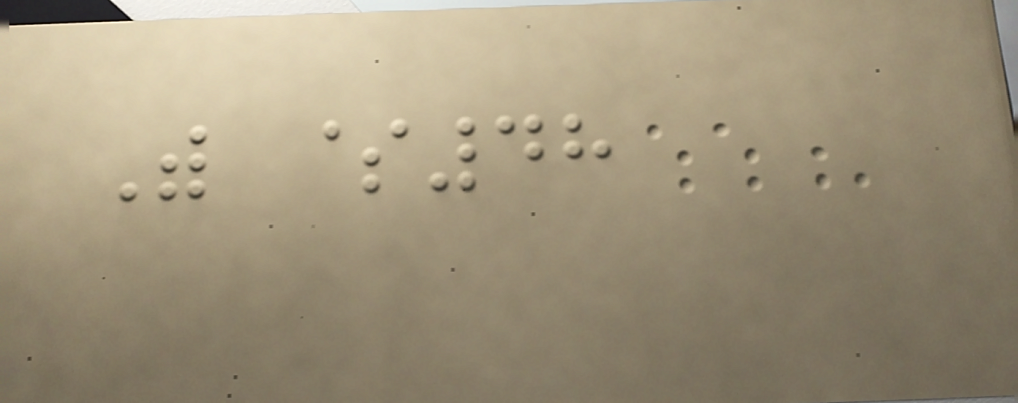With $48
